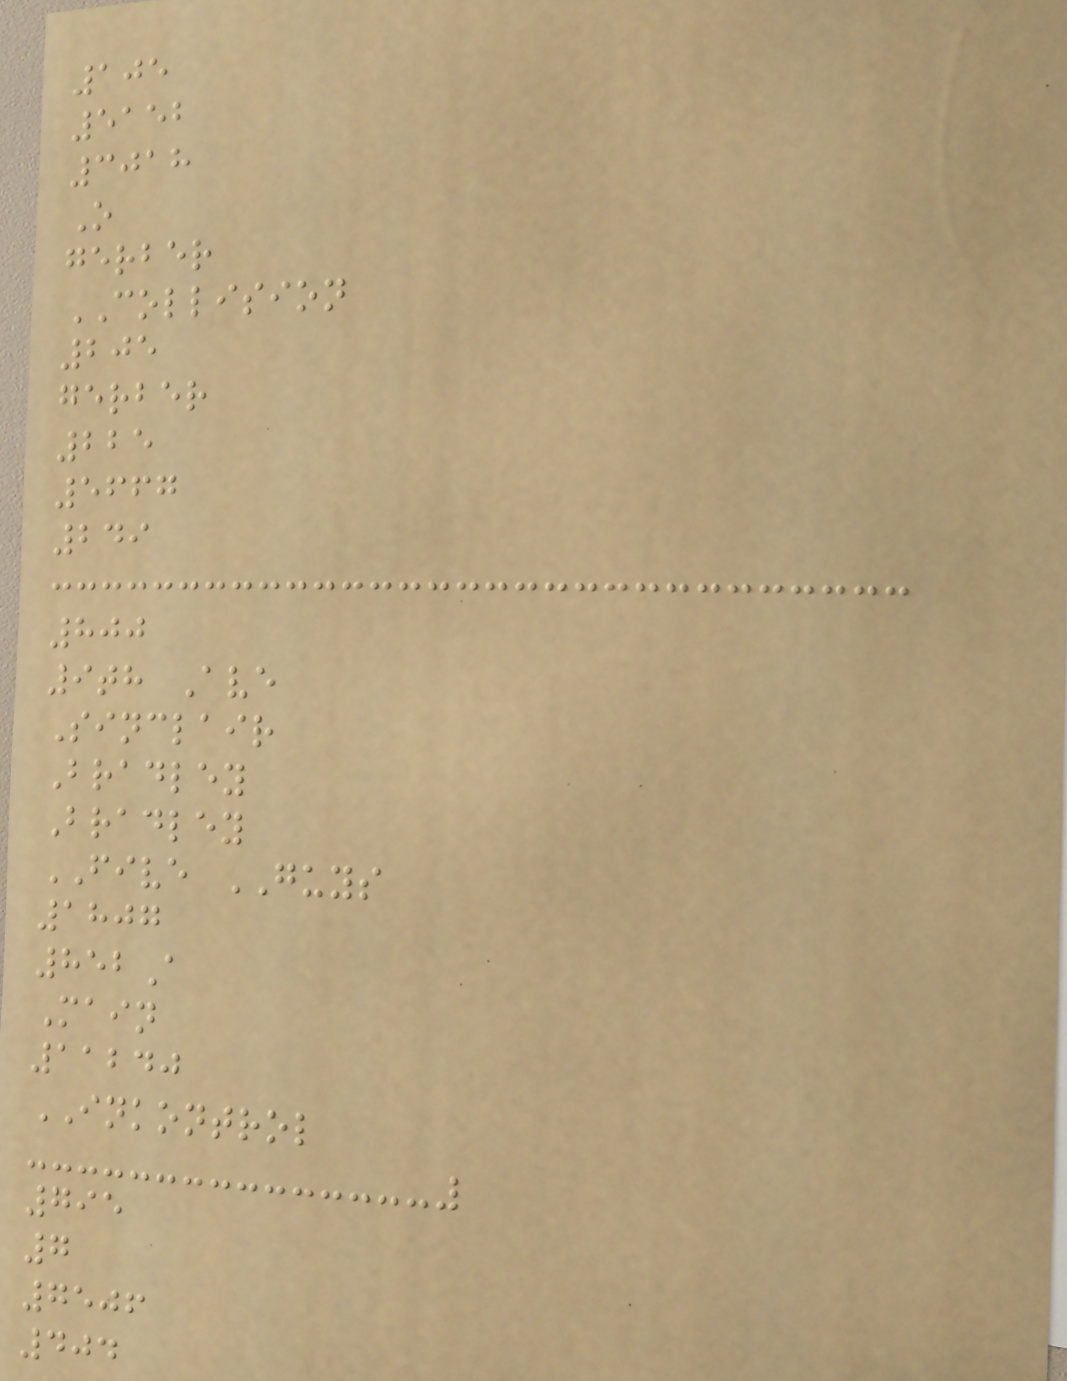105
5152
3018
O
gerber
COLLISION
205
gerber
225
5667
249
800
9th Ave
Sinclair
Bradley
Bradley
FIVE GUYS
1807
852A
Main
11240
INKONTROL
795
7
7506
404
